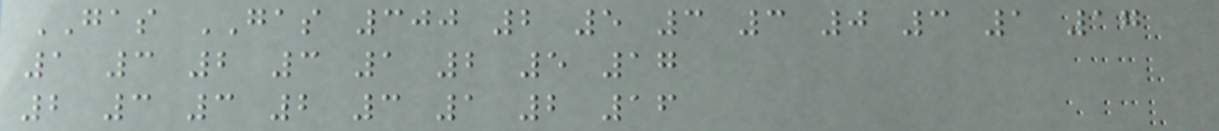GAS GAS 300 2 5 3 3 0 3 1 17
1 3 2 3 1 2 5 17
2 3 3 2 3 1 2 16
